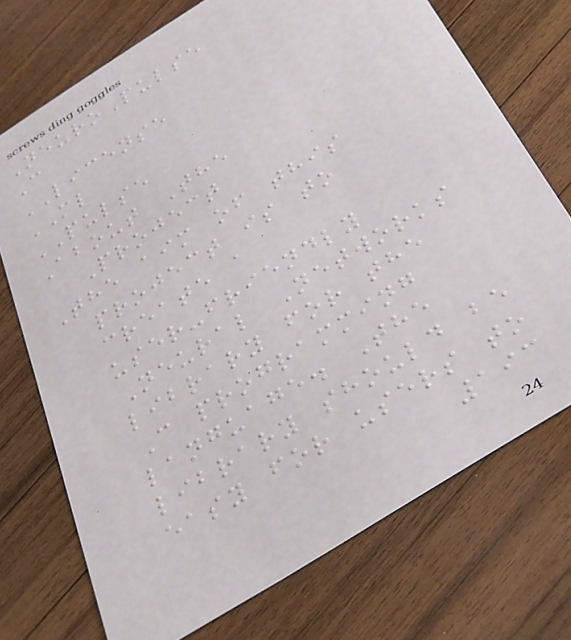NeuroPulse
C
LICENSE
ML
PULSE
About The
Project
The aim of this
project is to
create a
user-friendly
Neural Networks
library for the
C programming
language. The
library should be
easy for users to
193
